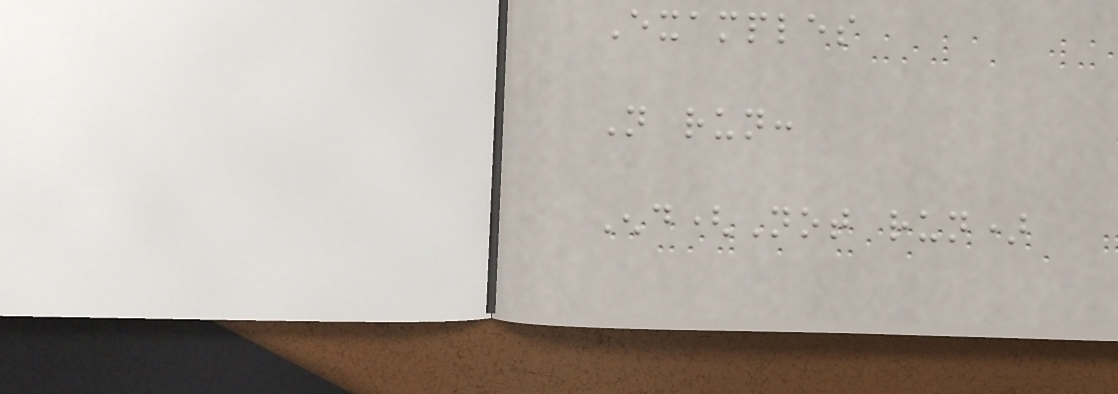Examples
Not run:
End(Not run)
